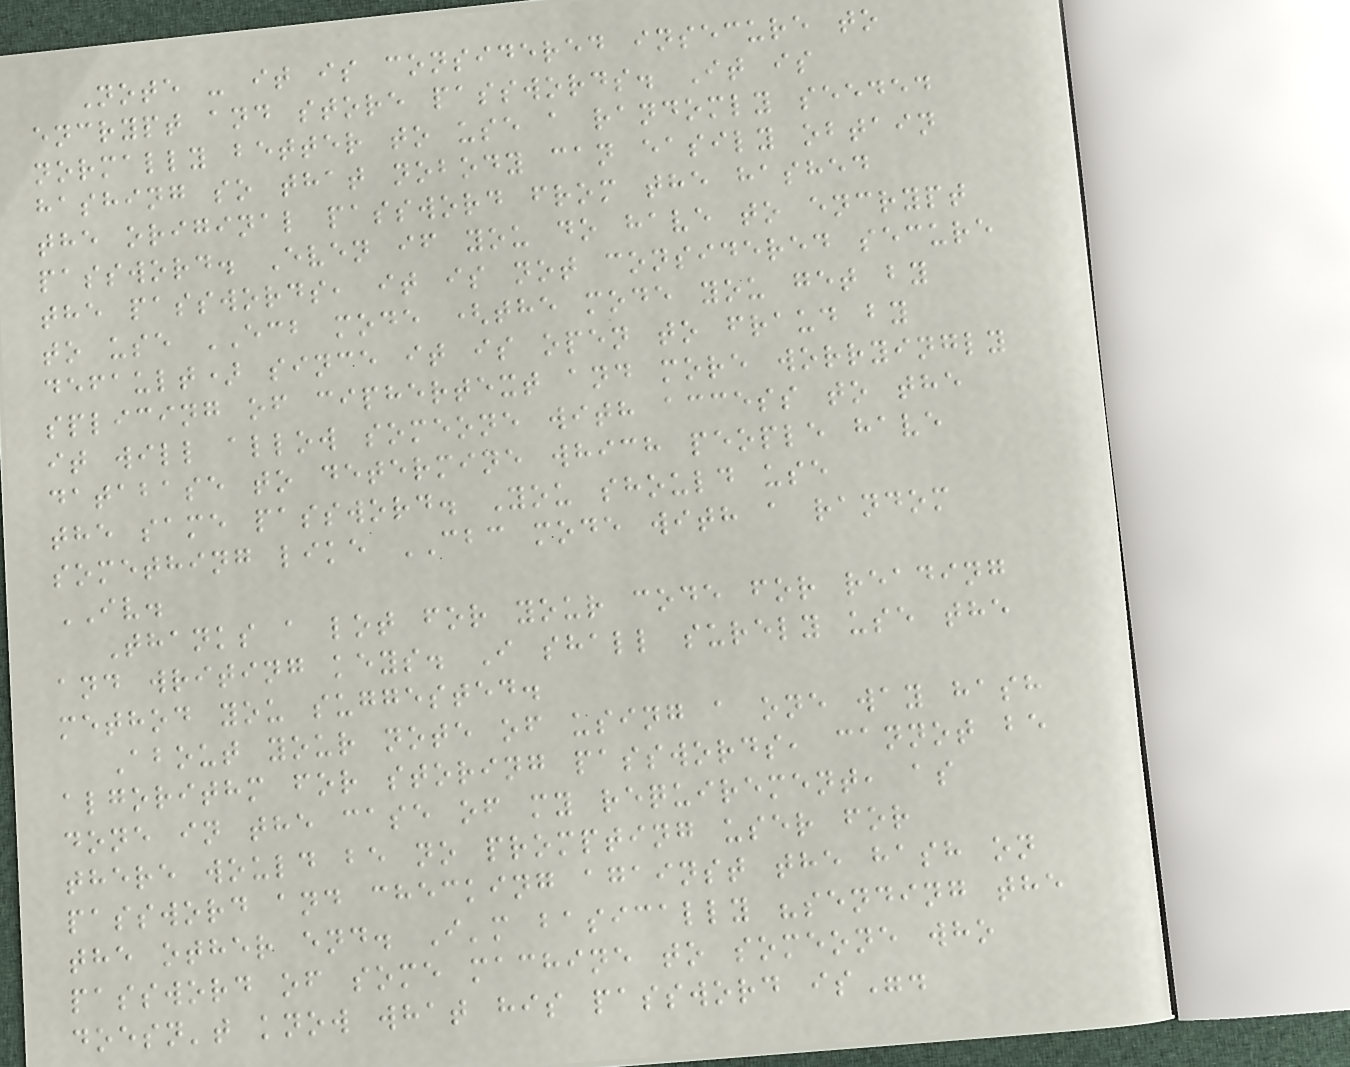Note - it is considered insecure to
encrypt and store passwords. It is
normally better to use a randomly seeded
hashing so that nobody can easily obtain
the original password from the hashed
password. Even if you do have to encrypt
the passwords, it is not considered secure
to use ECB mode (the mode you get by
default) since it is open to fraud by
splicing of ciphertext and more worryingly
it will allow someone with access to the
database to determine which people have
the same password. You should use
something like CBC mode with a random
IV.
Thanks a lot for your code for reading
and writing keys. I shall surely use the
method you suggested.
About your note of using a one way hash
algorithm for storing passwords, cannot be
done in the case of my requirement, as
there would be no prompting user for
password and checking against the hash on
the other end. I'm basically "sending the
password of some machine to someone who
doesn't know what his password is".
